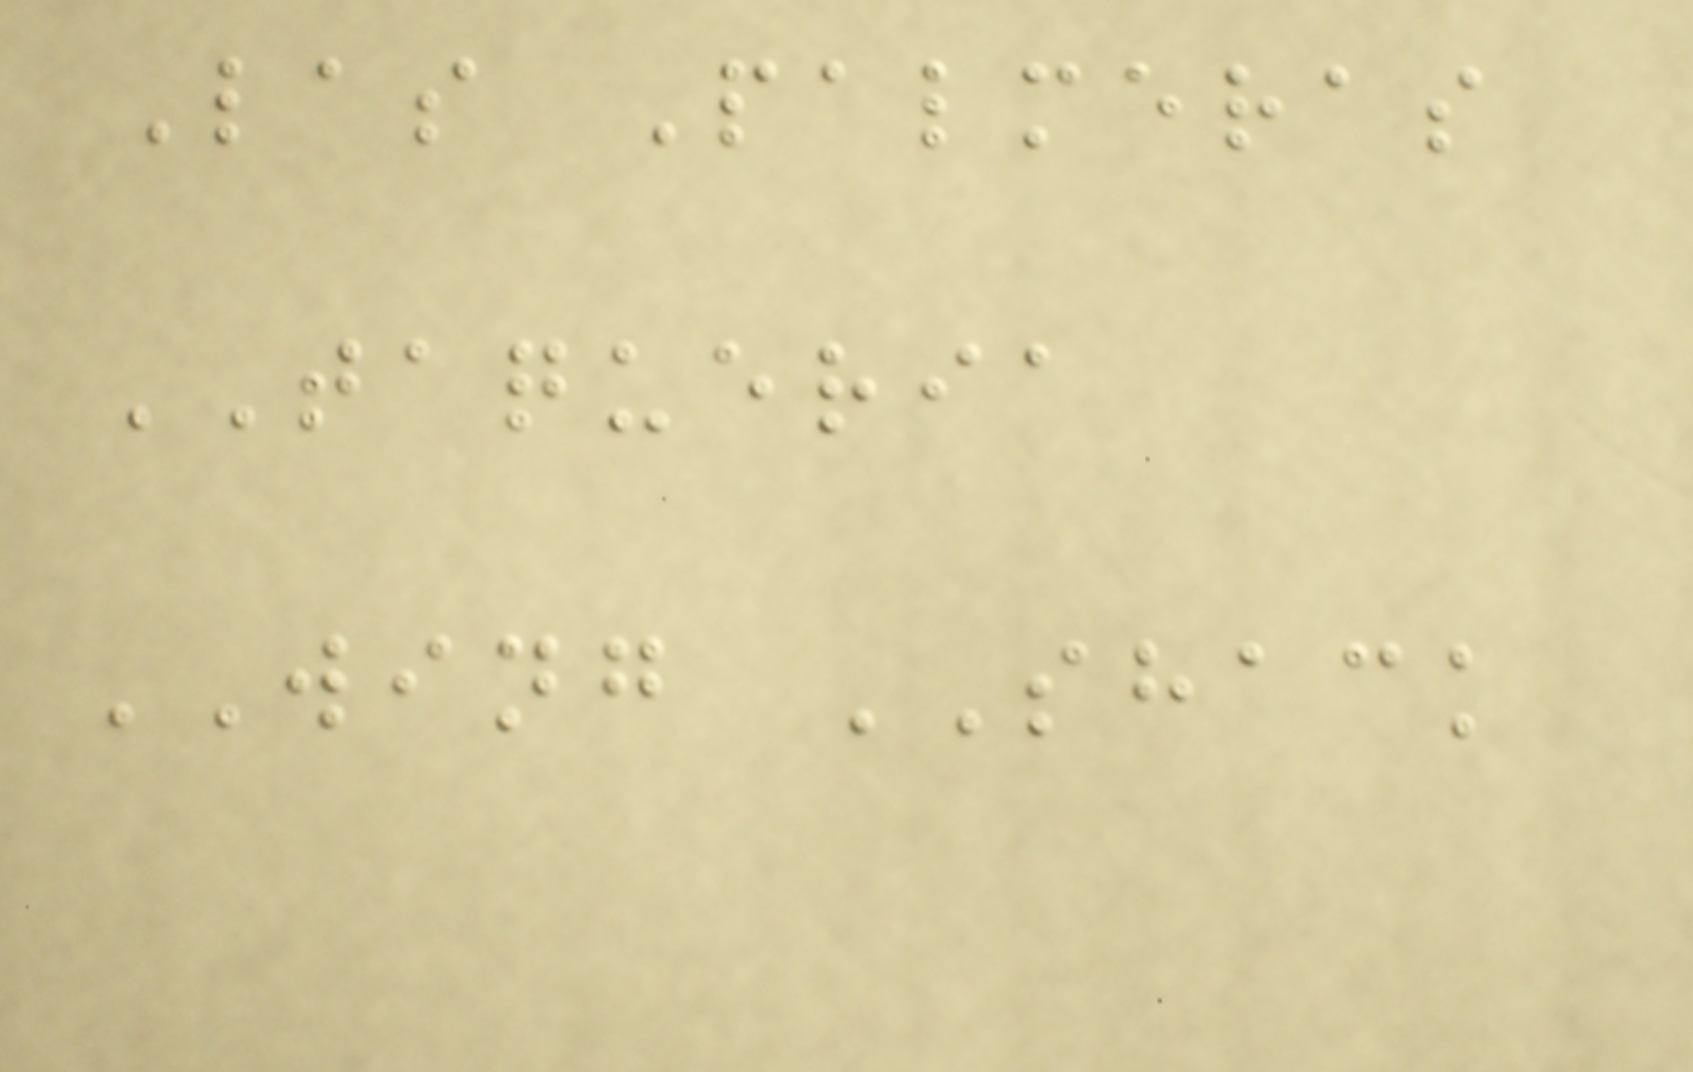Las Palmeras
TAQUERIA
WING SHACK
